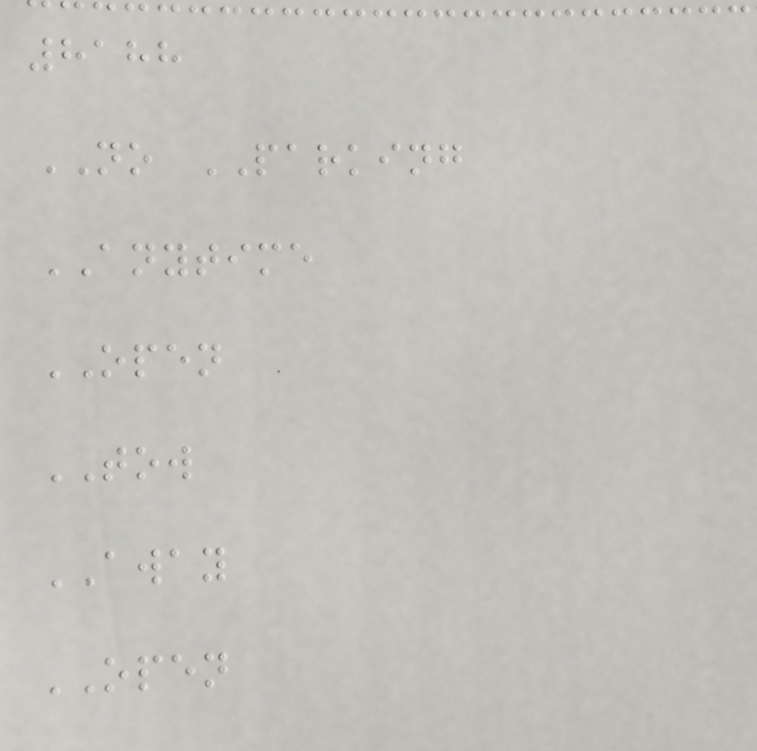8188
NO PARKING
ANYTIME
OPEN
TOW
AWAY
OPEN
